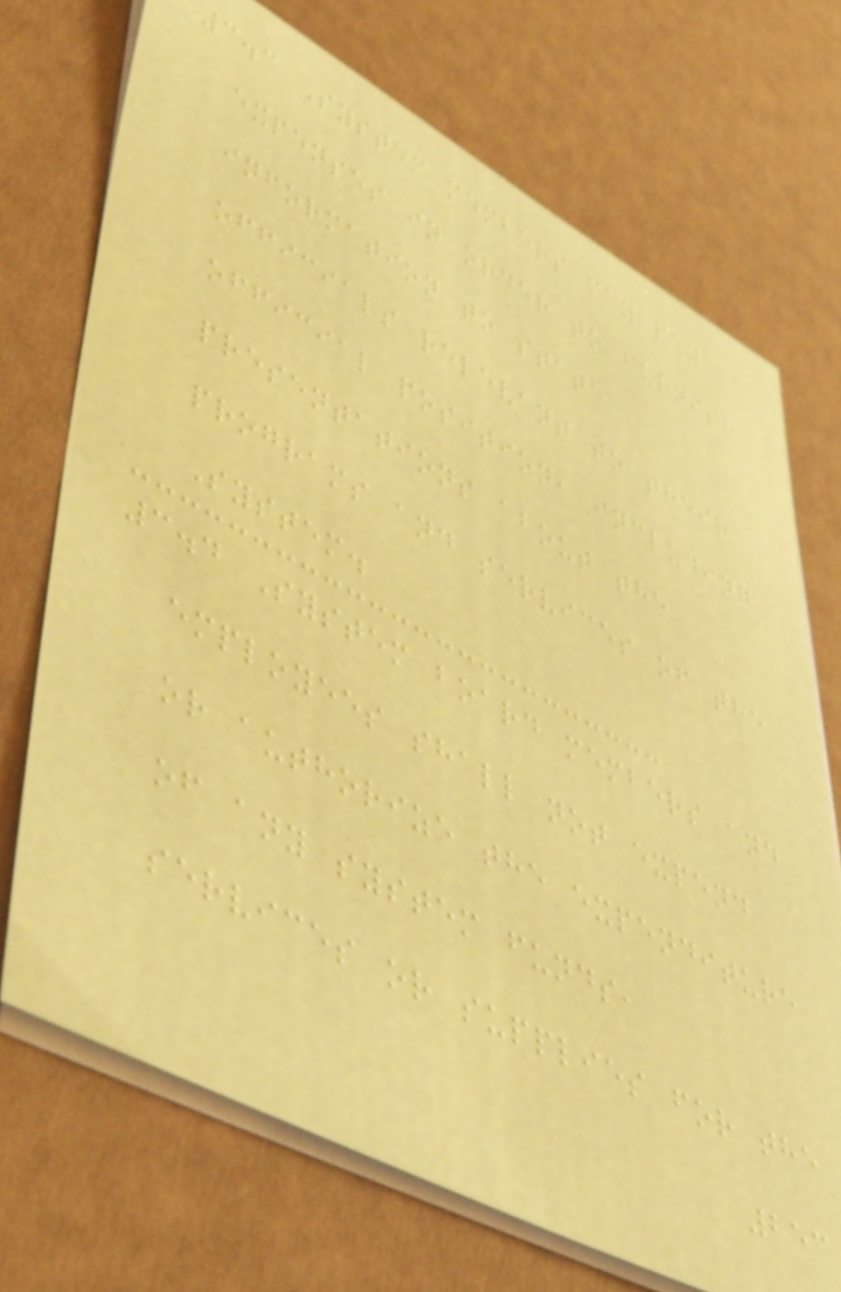3.3 System members may pay
expenses in order to furnish
information to state
officials relevant to their
official position, including
presentations about the
programs and services of the
System.
3.4 System board members and
employees shall not expend
or authorize the expenditure
of any system funds,
services or supplies for the
253
